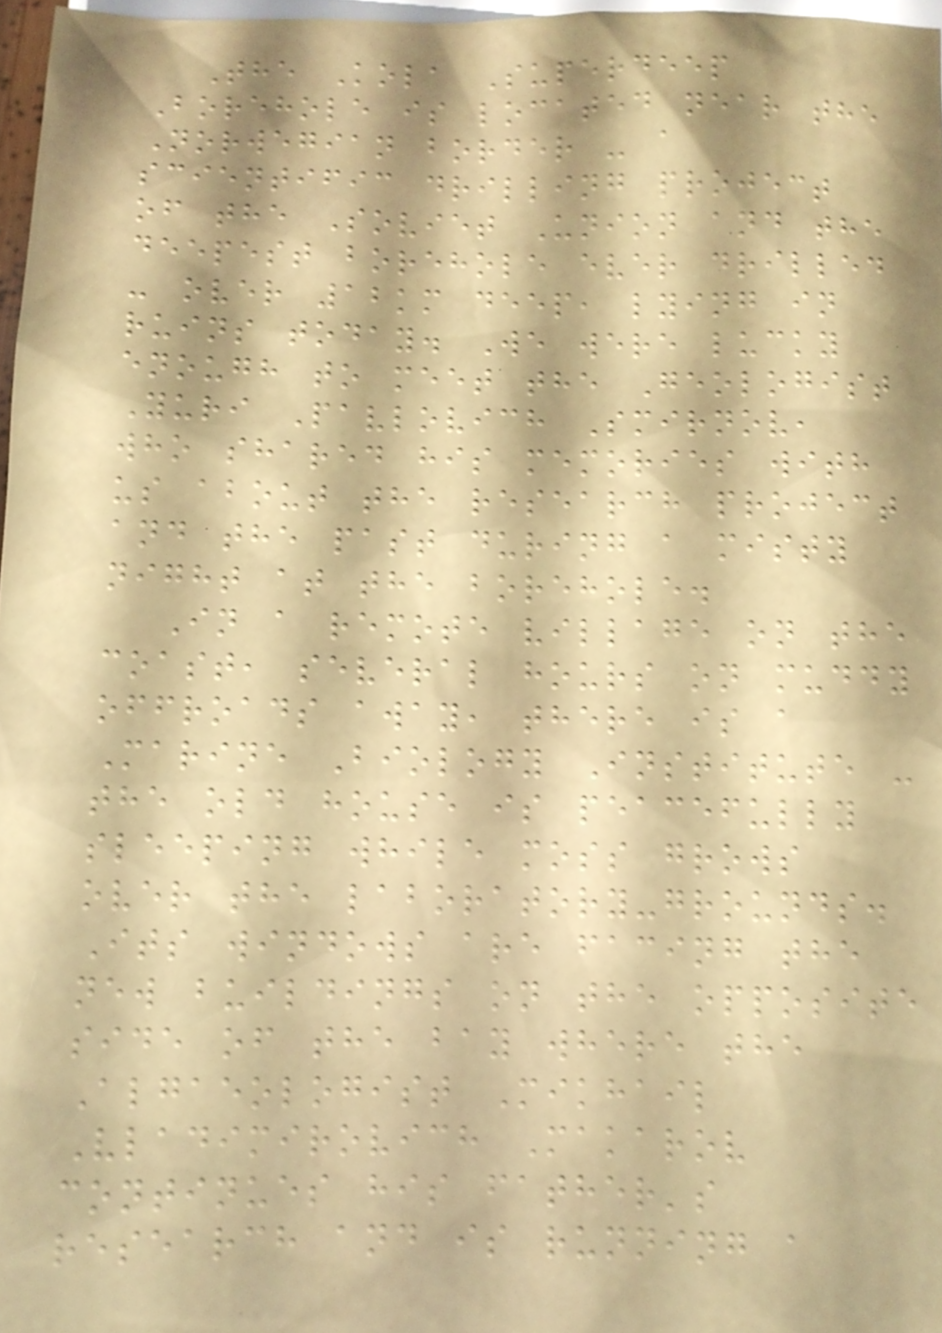The Kola Superdeep
Borehole is located near the
Norwegian border - a
scientific drilling project
of the Soviet Union and the
deepest borehole ever drilled
- over 12km deep, lying in
ruins today. We were lucky
enough to meet the Geologist
Yuri Pavlovich Smirnov,
who shared his memories with
us about the research project
and the past during a misty
night at the borehole.
In a remote village on the
coast, several hours on muddy
offroads away, there is a
Marine Biology Institute -
the old house is peacefully
sleeping while moss grows
over the laboratory-grounds.
Its windows are facing the
new buildings on the opposite
side of the bay where the
Algaeologist Mikhail
Vladimirovich Makarov
continues his father's
research and is running a
